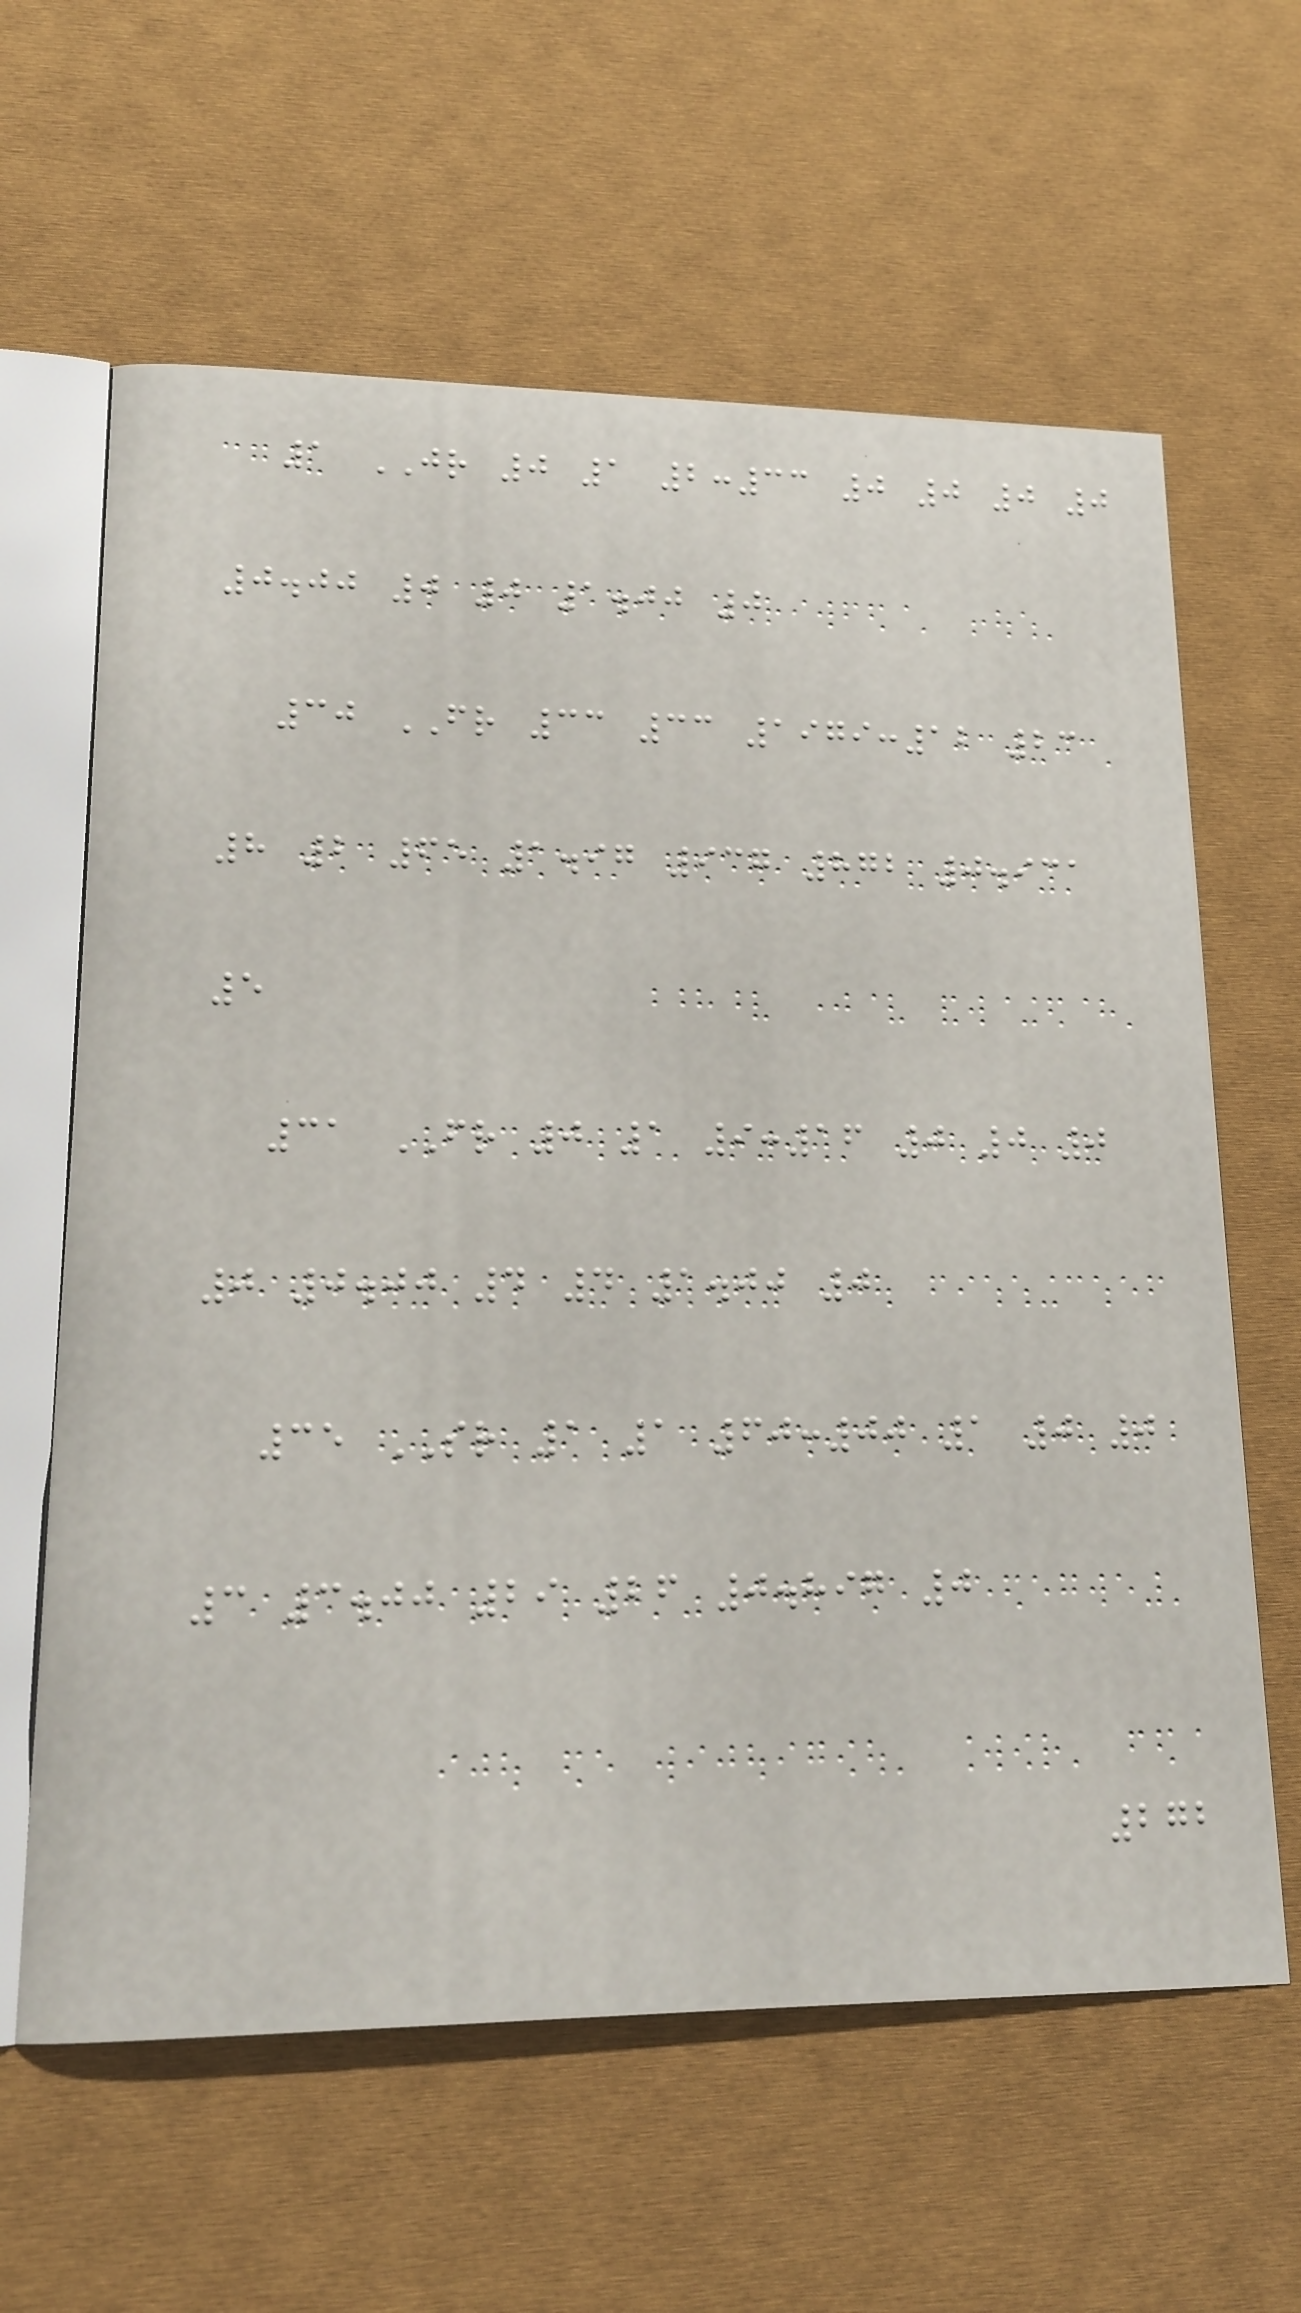1 JR 0 1 2:33 0 0 0 0
0.00 0 0 1.00 0
30 FR 33 33 1979:12 23
8 2 65 1.97 937 872 0.931
5
31 FR 0 1 9:16 0 0 0
0 0.00 4 4 1.00 0
35 SR 1 1 60:00 1 0 0
3 3.00 29 26 0.897 0
272
